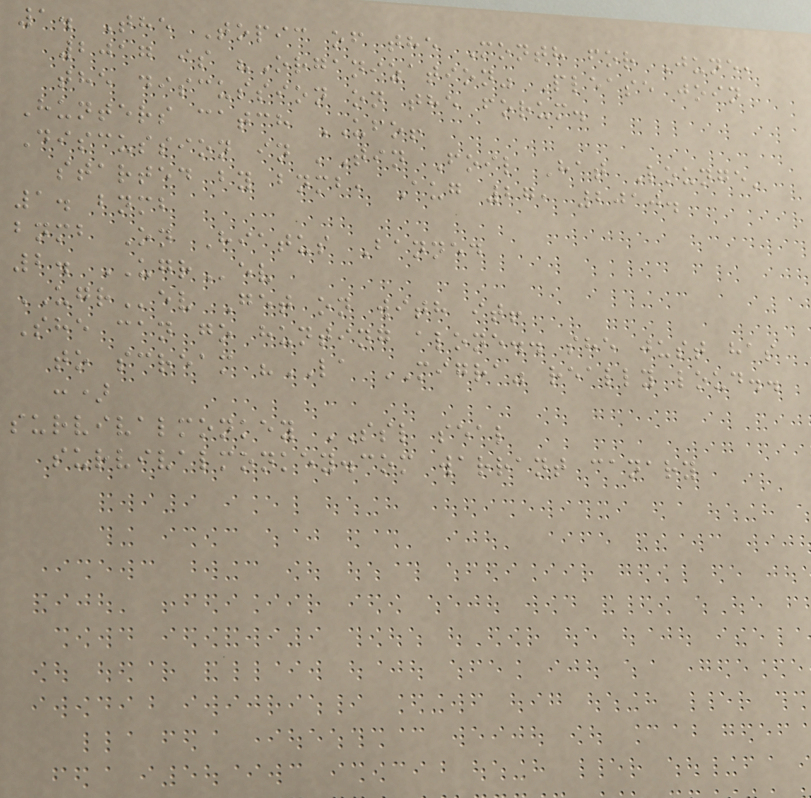1. The Topic of the Month for June,
2017 is "Organization" Please join
the discussion on the forum.
Hunters catch UFO!
Discussion in 'Tin Foil Hat Lounge'
started by bnmb, Aug 27, 2010.
1. bnmb
bnmb On Hiatus Banned
2. UGRev
UGRev Get on with it!
She can go hunting alone.. she just has
to scream "LA MIGRA" really loud..
:)
survivalmonkey SSL seal
survivalmonkey.com warrant canary
